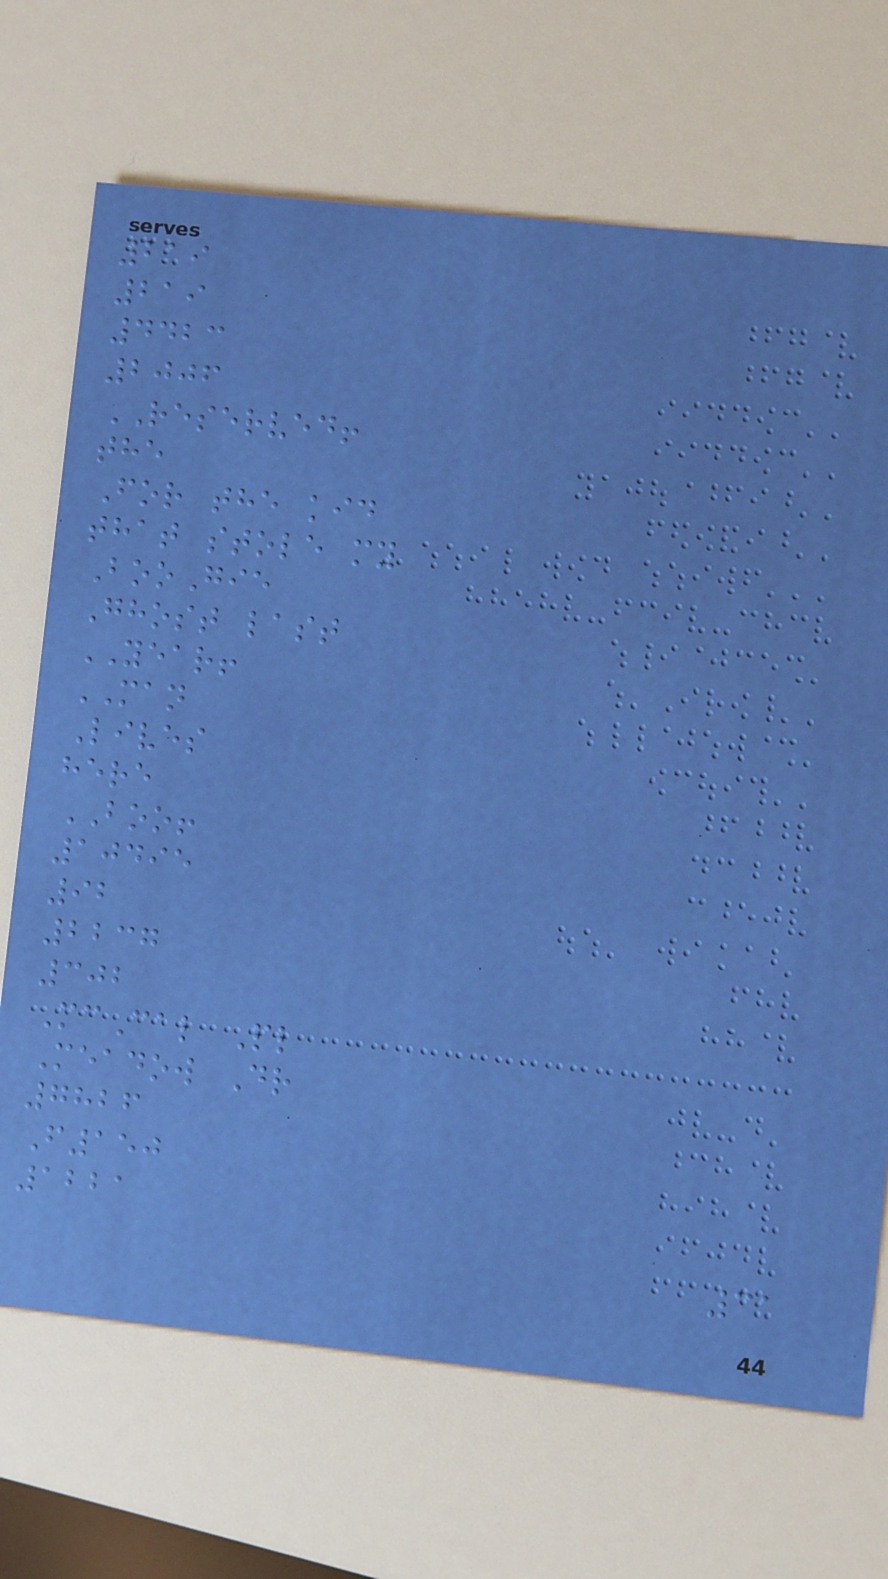219
219
4423
2006
RESERVED!
the
For the kid
that stole my
BooGie
Ghost last
YEAR!
MAN
Lives
here
BOO!
10495
92
2237
302
McCal Pl
Meadow Dr
7826
F150
1221
31
